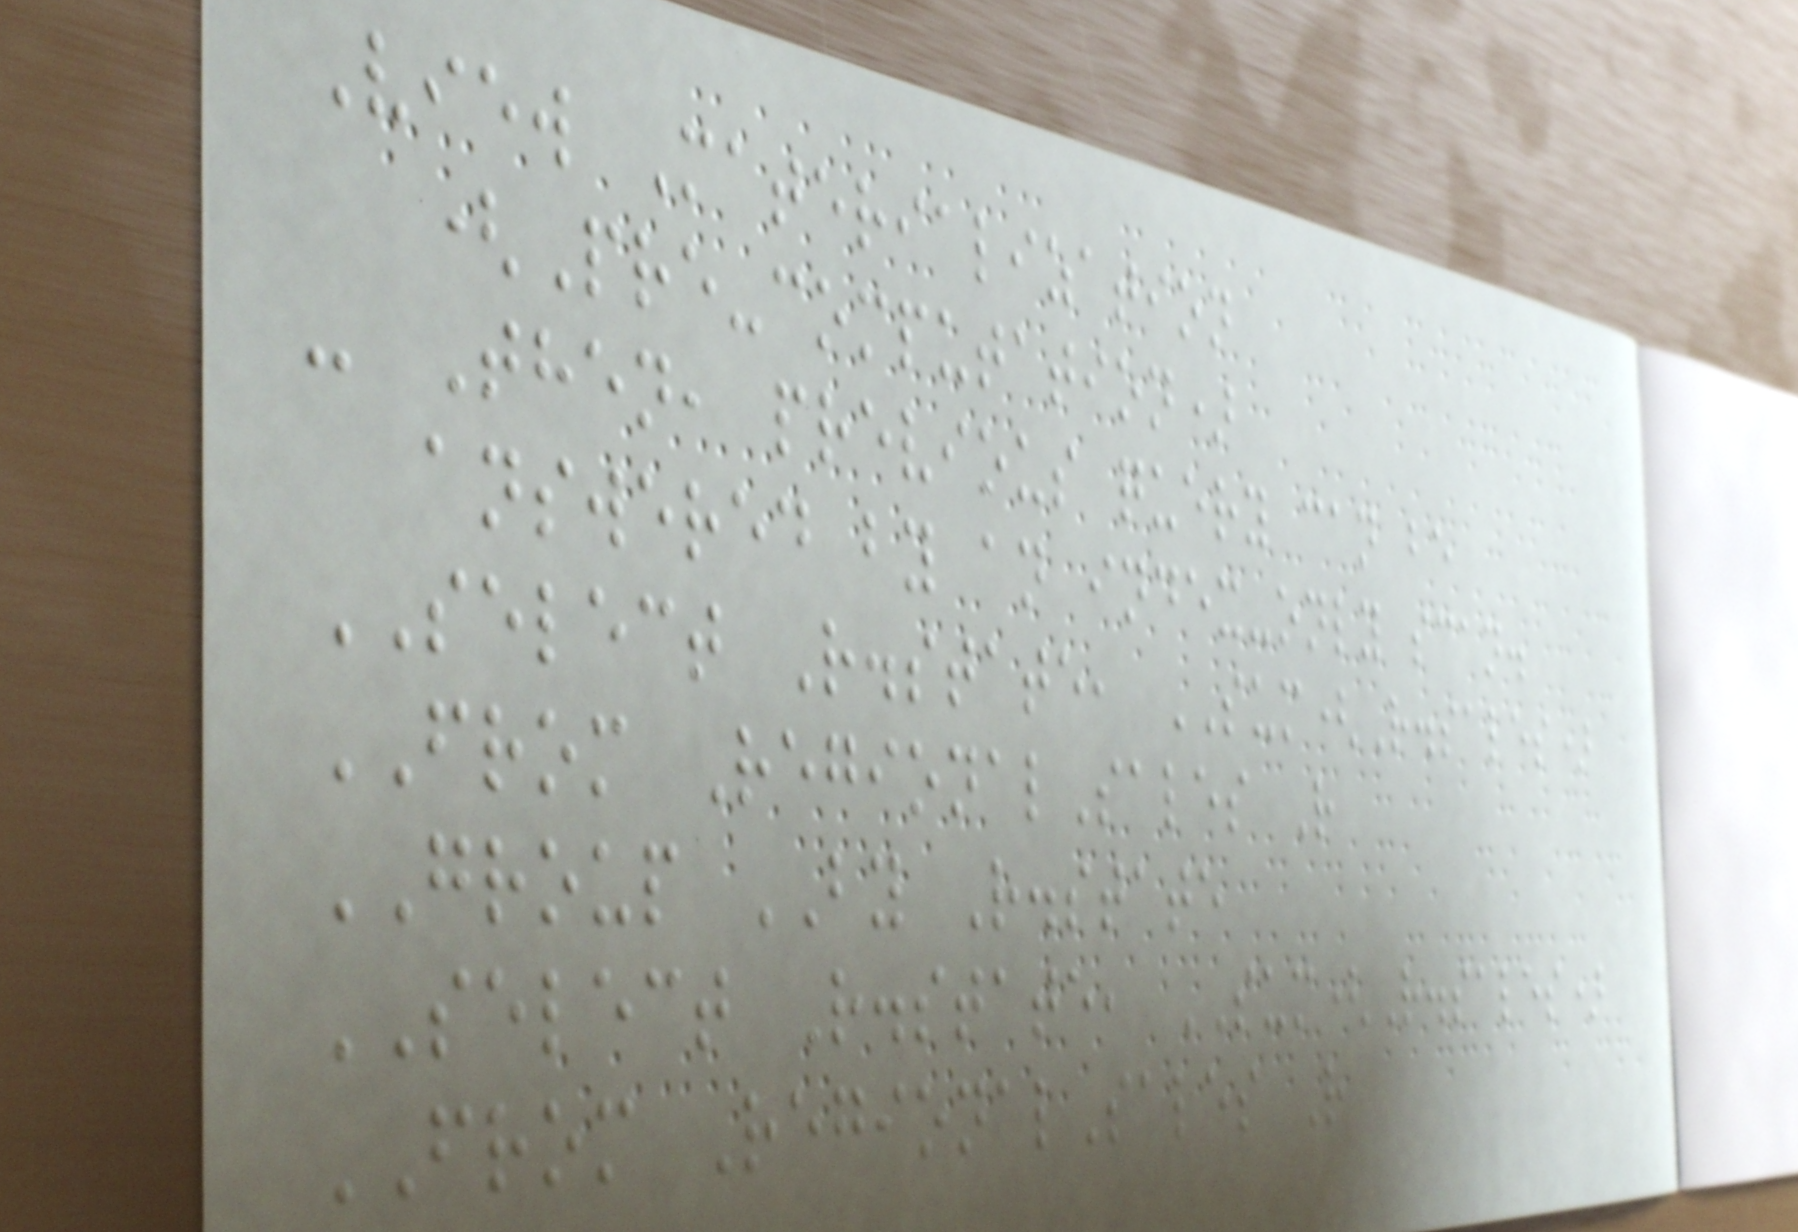View Materialization
(Pre-computation)
- Then, previous query can be
answered by an index-only scan.
SELECT R.state, SUM(R.sales)
FROM RegionalSales R
GROUP BY R.state
SELECT R.state, SUM(R.sales)
FROM RegionalSales R
